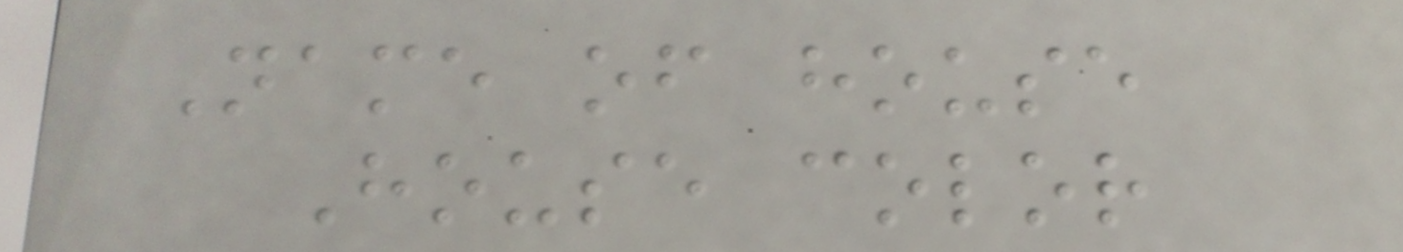Name of house
House color
